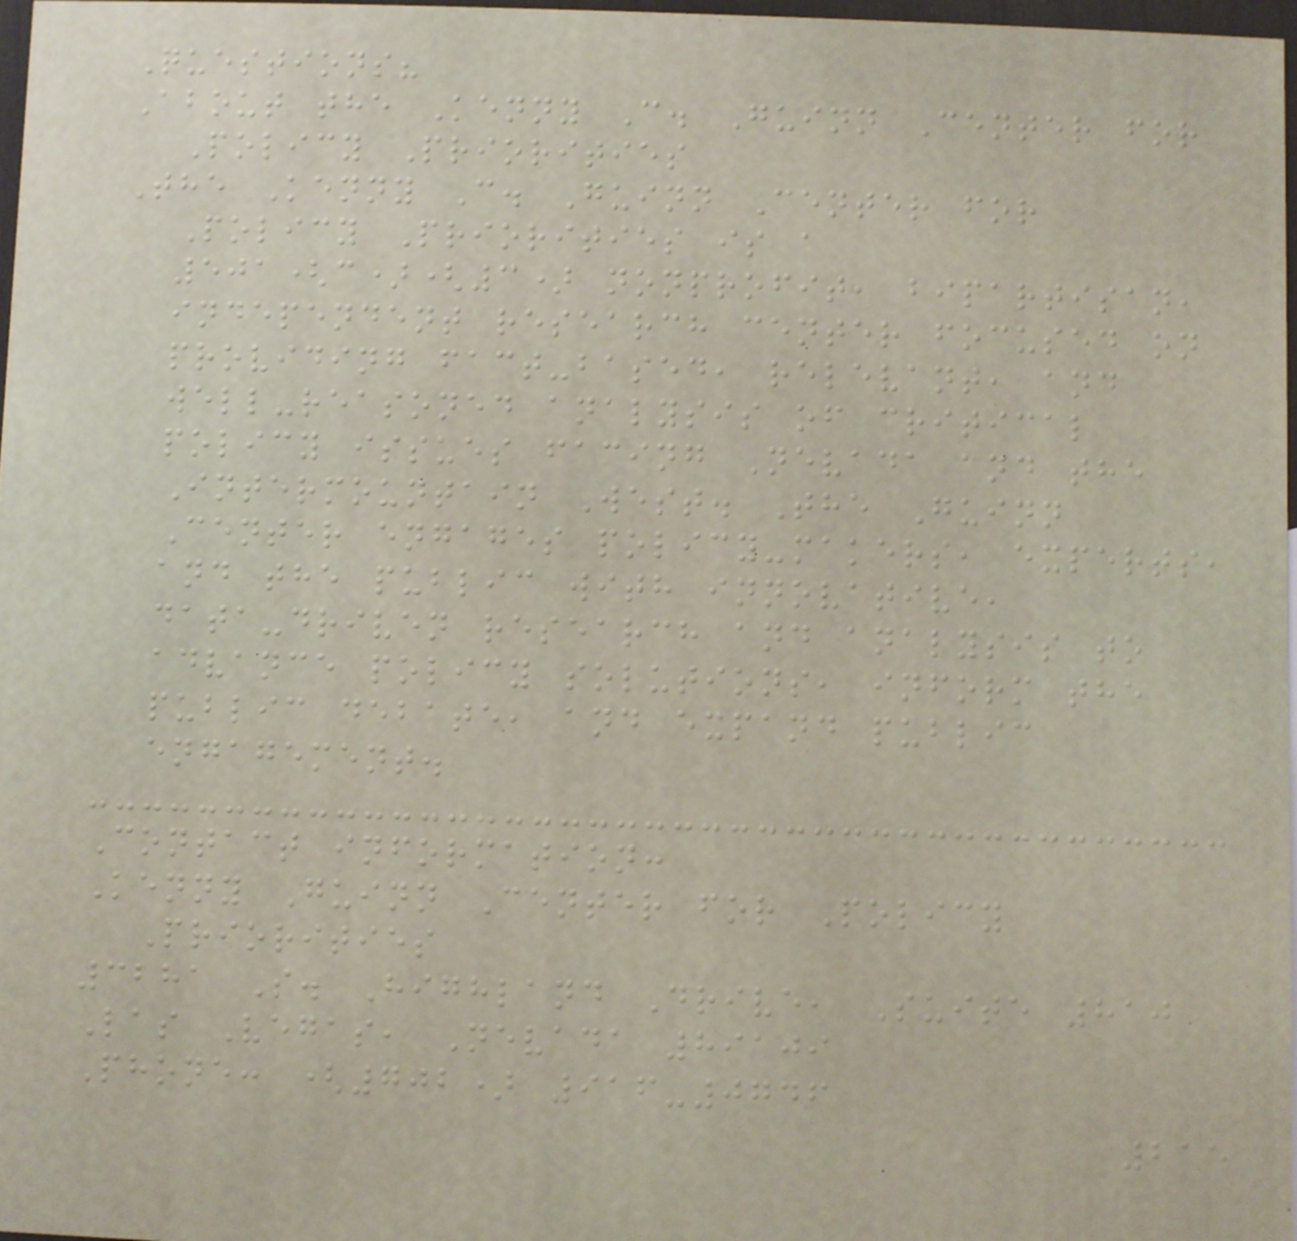Questions?
About the Kenny C. Guinn Center for
Policy Priorities
The Kenny C. Guinn Center for
Policy Priorities is a
501(c)(3) nonprofit, bipartisan,
independent research center focused on
providing fact-based, relevant, and
well-reasoned analysis of critical
policy issues facing Nevada and the
Intermountain West. The Guinn
Center engages policy-makers, experts,
and the public with innovative,
data-driven research and analysis to
advance policy solutions, inform the
public debate, and expand public
engagement.
Contact information:
Kenny Guinn Center for Policy
Priorities
3281 S. Highland Drive, Suite 810
Las Vegas, Nevada 89109
Phone: (702) 916-0746
215
